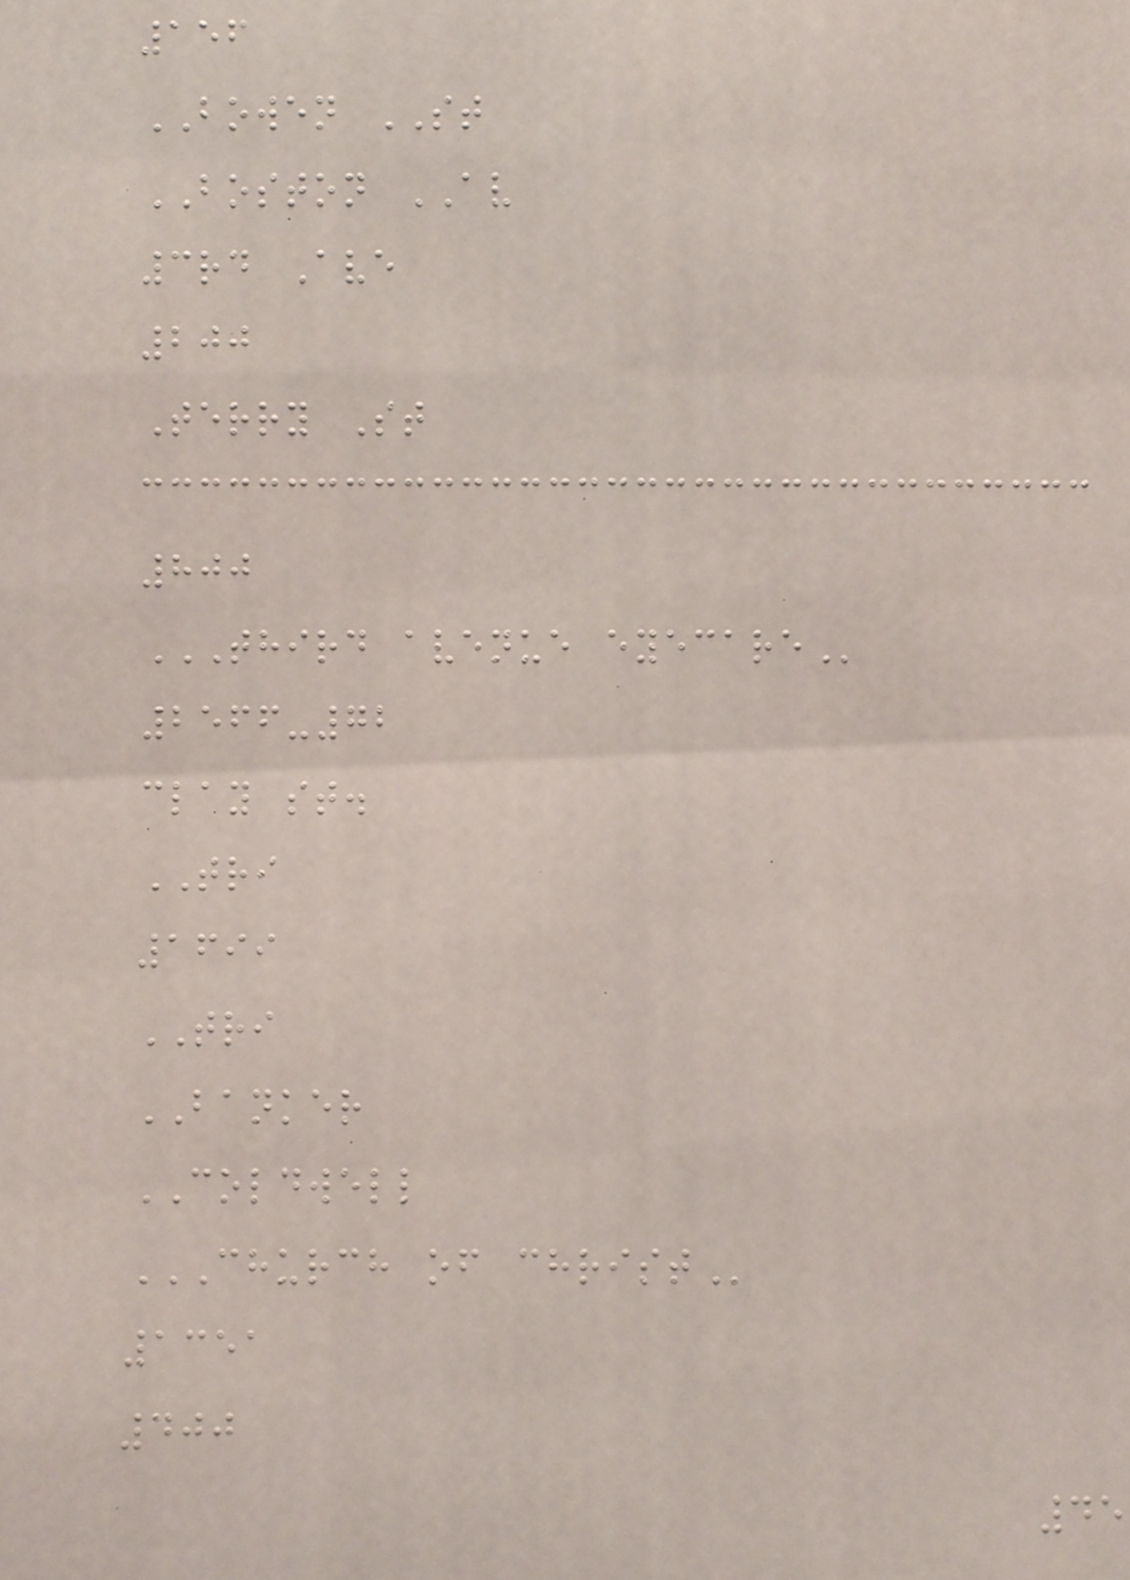156
BOWEN ST
BOSTON AV
3rd Ave
200
Terry St
800
THIRD AVENUE EYECARE
2566-72
clay st.
TRI
1699
TRI
BANKER
COLDWELL
CHURCH OF CHRIST
1351
400
45
